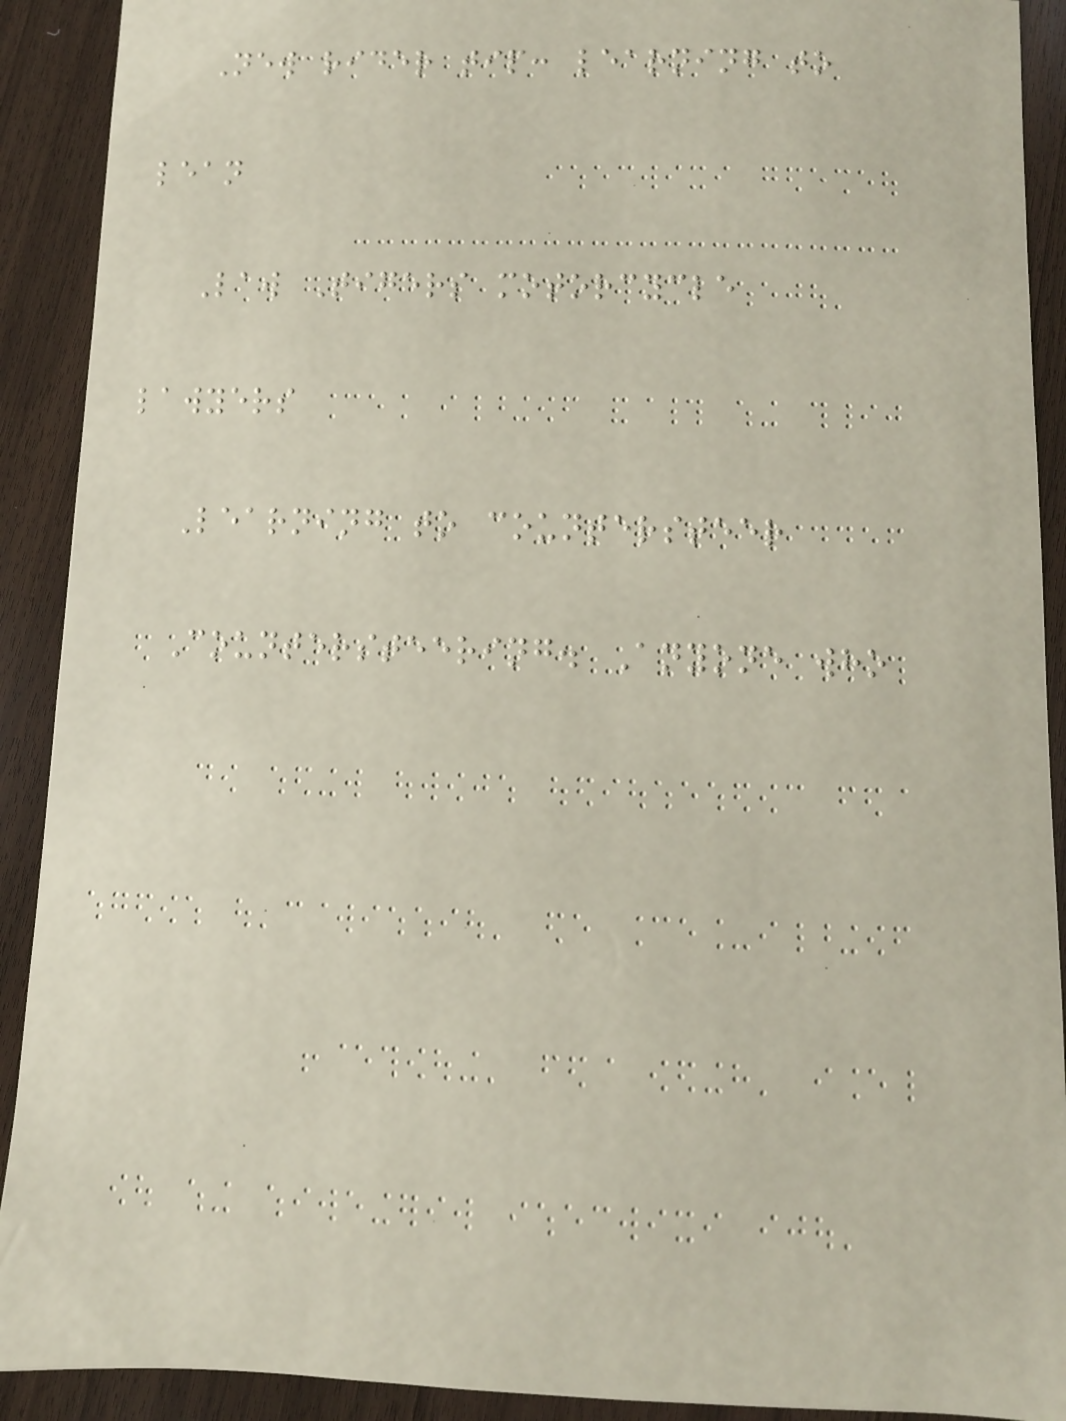New rider tip: learning to
lean
Law Tigers motorcycle
lawyers
Learning to countersteer
Countersteering. Anyone who
